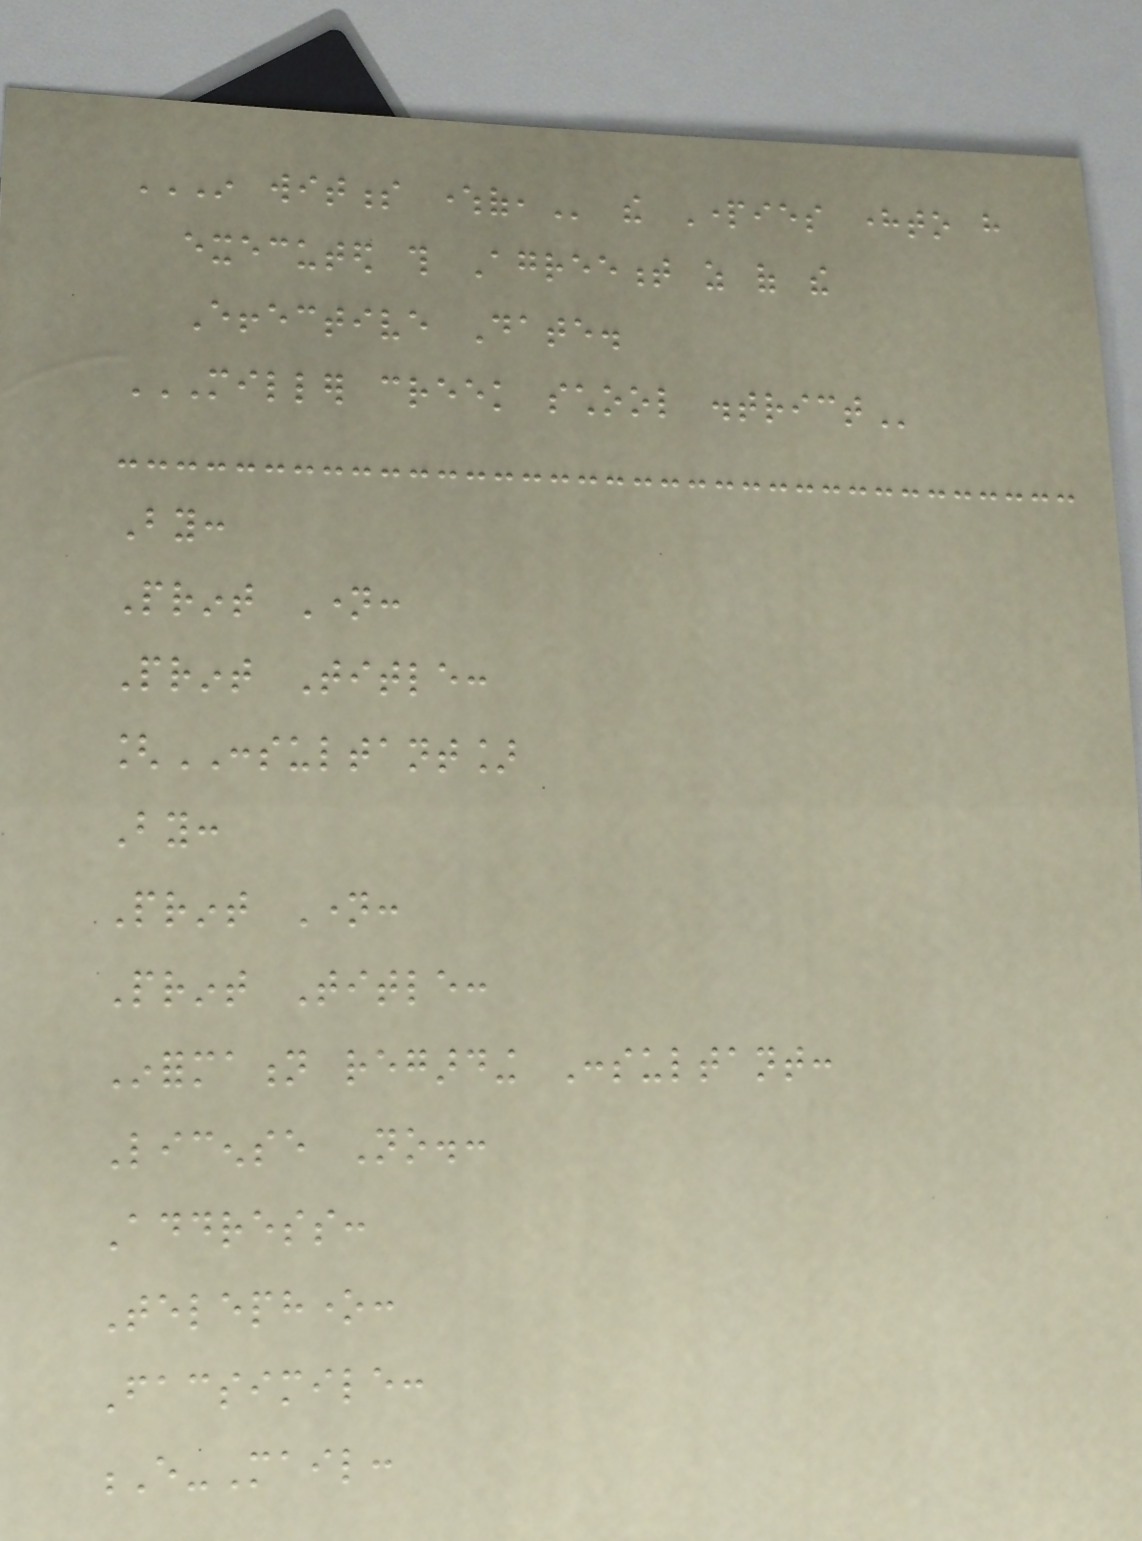IN WITNESS WHEREOF, the Parties hereto have
executed this Agreement as of the
Effective Date.
MILLER CREEK SCHOOL DISTRICT
By:
Print Name:
Print Title:
[CONSULTANT]
By:
Print Name:
Print Title:
Information regarding Consultant:
License No.:
Address:
Telephone:
Facsimile:
E-Mail:
